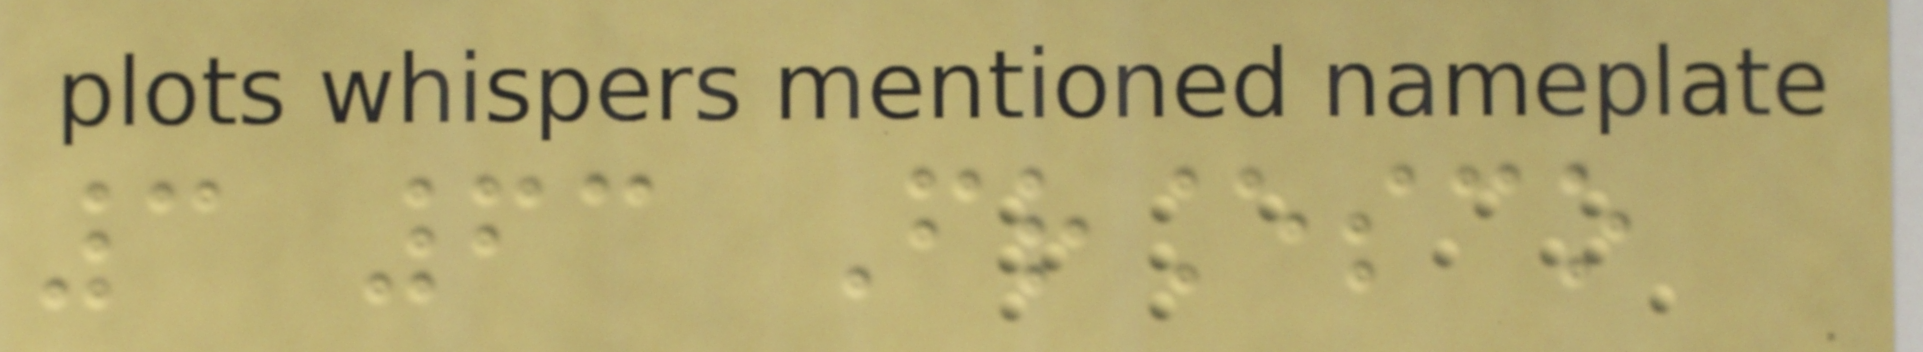3 63 Francesco
